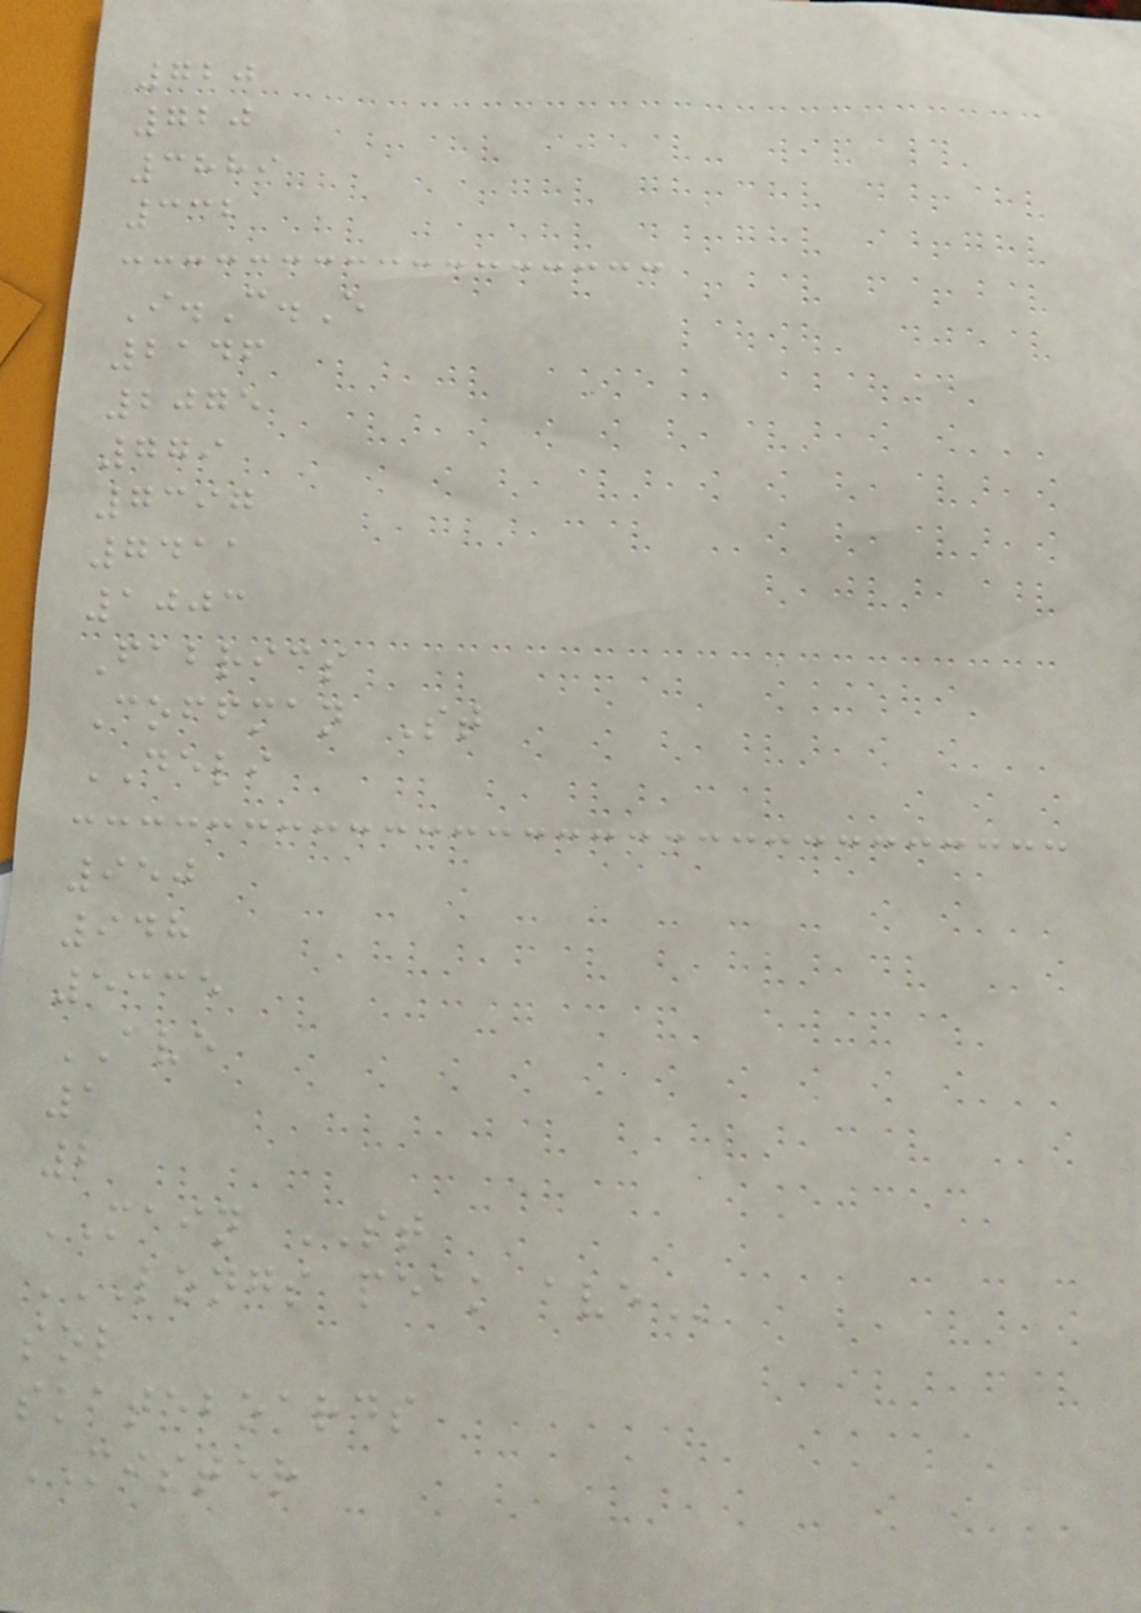720
720
3889
332
I.C.E
2146
2075
779
7397
7411
1003
Fabrics
Coffman St
DELI
950
948
5335
AVE
1
2
MAIN ST
LONGS PEAK AVE
sol
skateboards
MISTER
